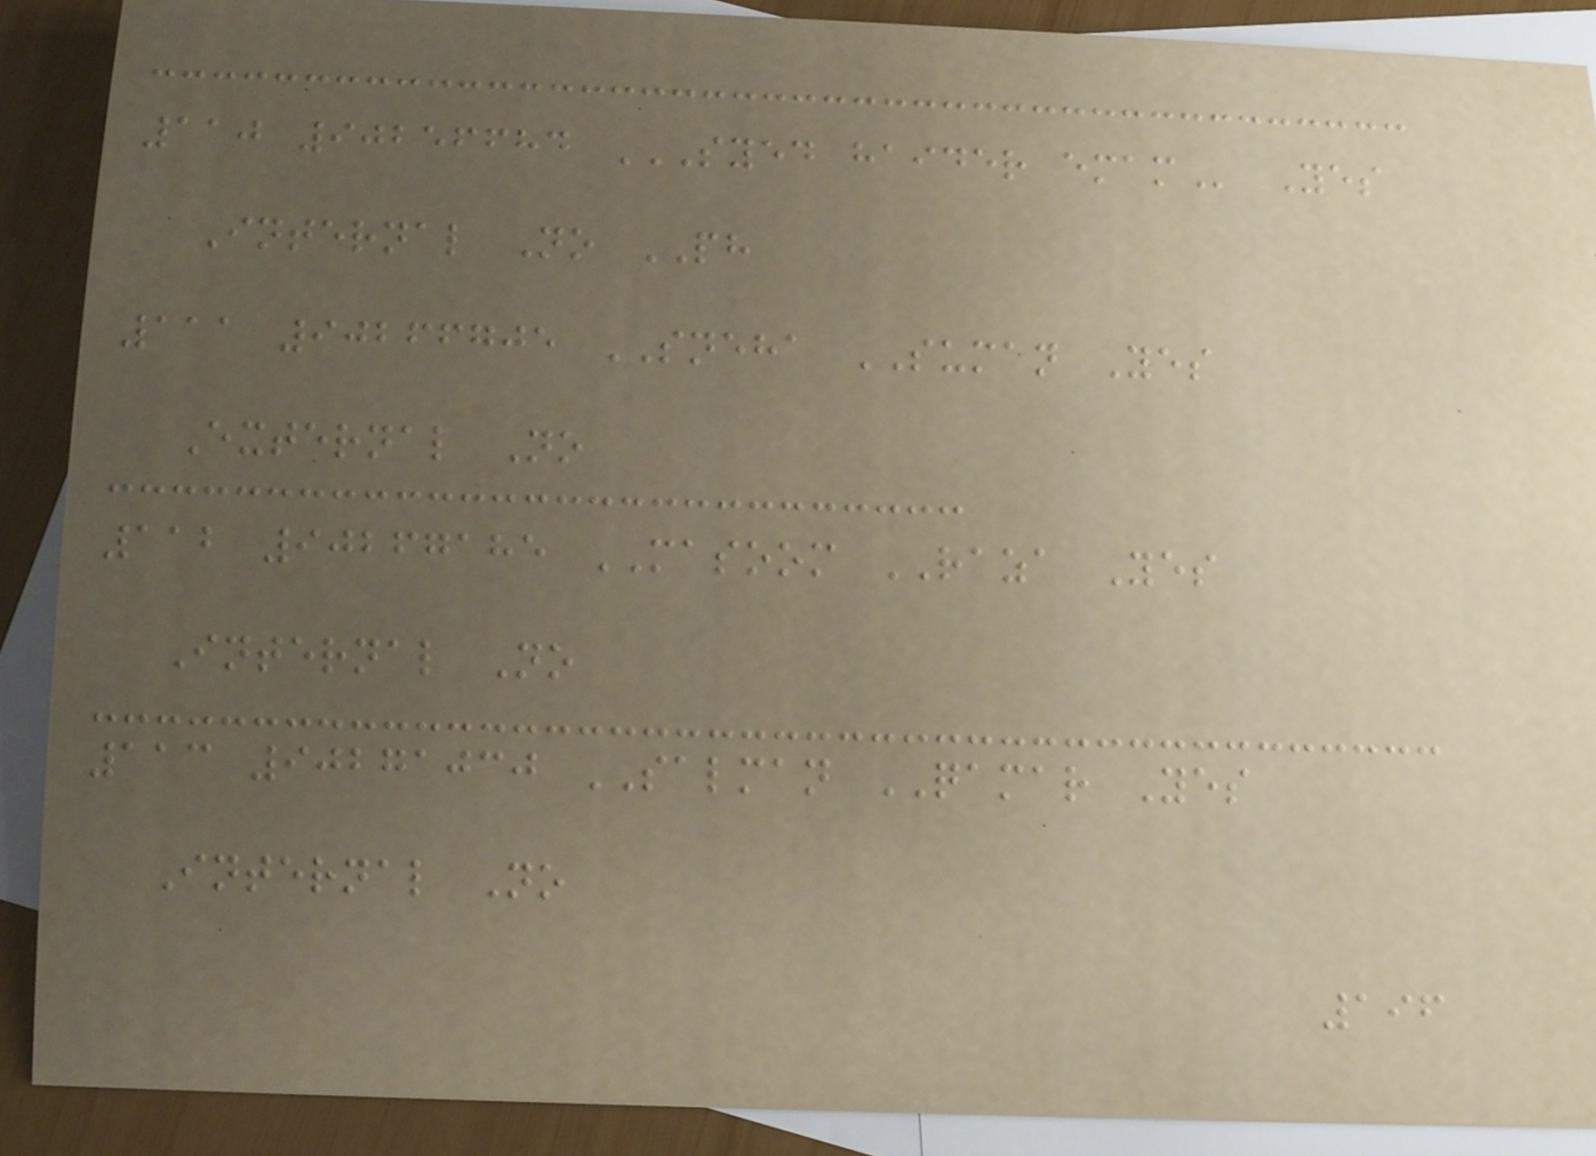110 90256684 SYED HAIDER EMAM Yes
Internal No PH
111 90266705 SNEHA SUMAN Yes
External No
112 90267185 MASOOM RAZA Yes
Internal No
113 90271030 SALMAN QAMAR Yes
Internal No
196
